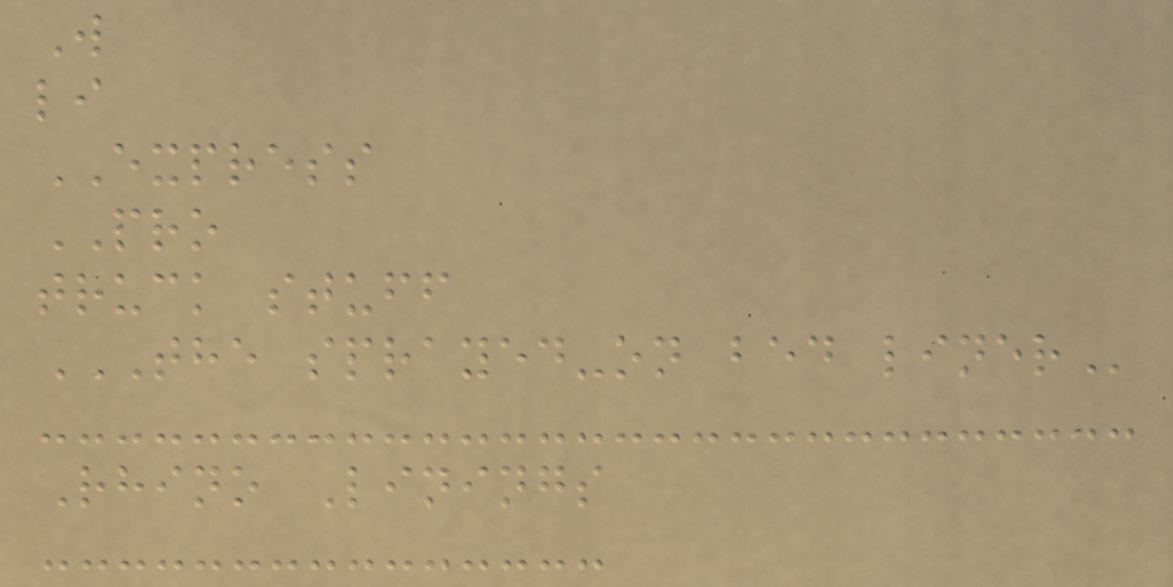W
li
EXPRESS
PRO
truck stuff
THE SPRAYED-ON BED LINER
Rhino Linings
